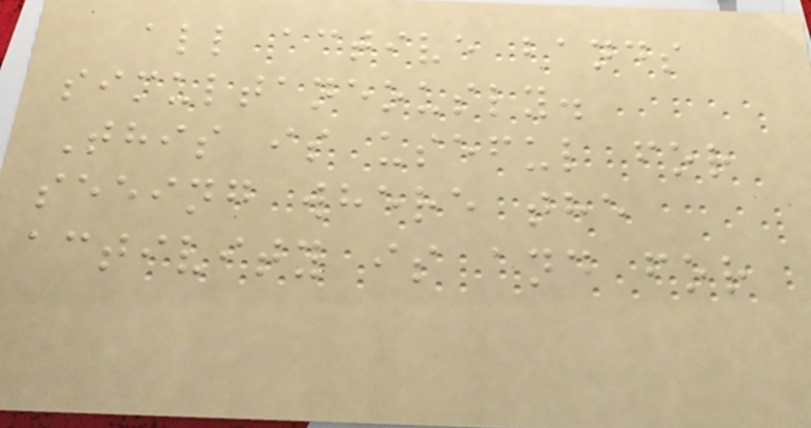all active bands
simultaneously.
This is useful for
seeing where the
activity is and for
